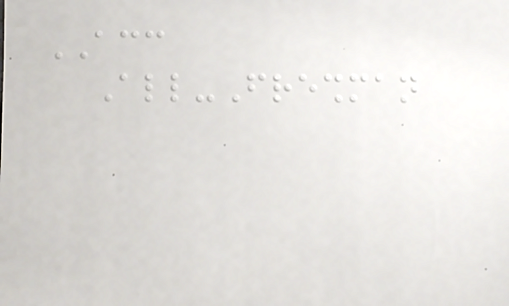ACC
All-Freshman
